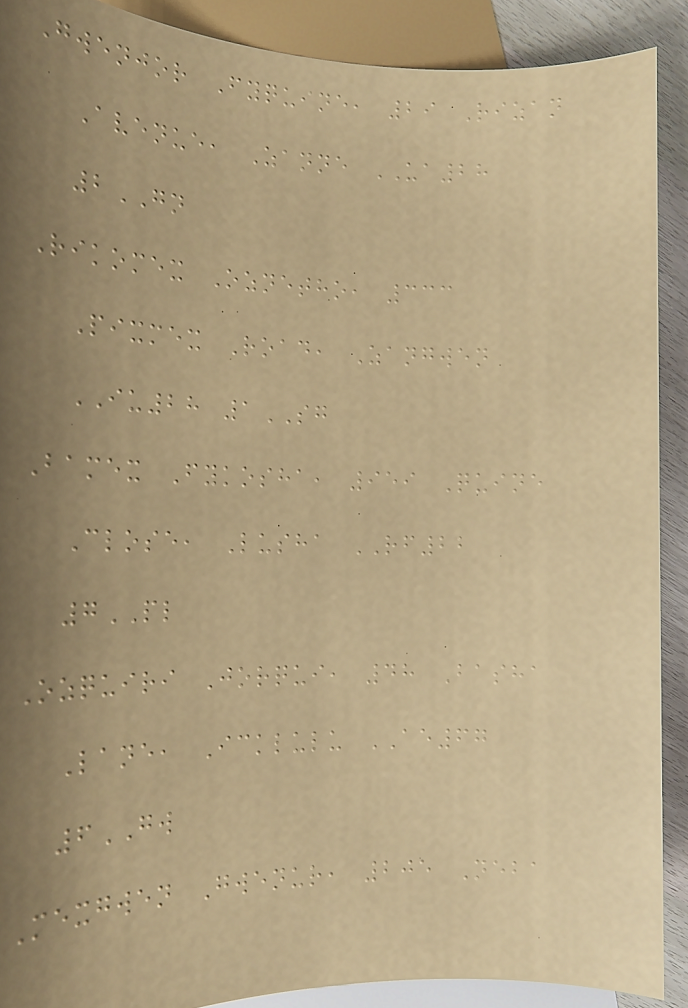Gwenjor Fyquine, 29 Rizan
Avenue, Zanne UA28
2GN
Rikomex Oznetho, 333
Pixmex Road, Zangwen
IU28 1SG
Bamex Fykosha, 959 Quine
Close, Lusha RF22
7PL
Ozquiri Jorqui, 48 Basha
Lane, Icklulu AE67
6GW
Mexgwen Gwenur, 205 Neba
